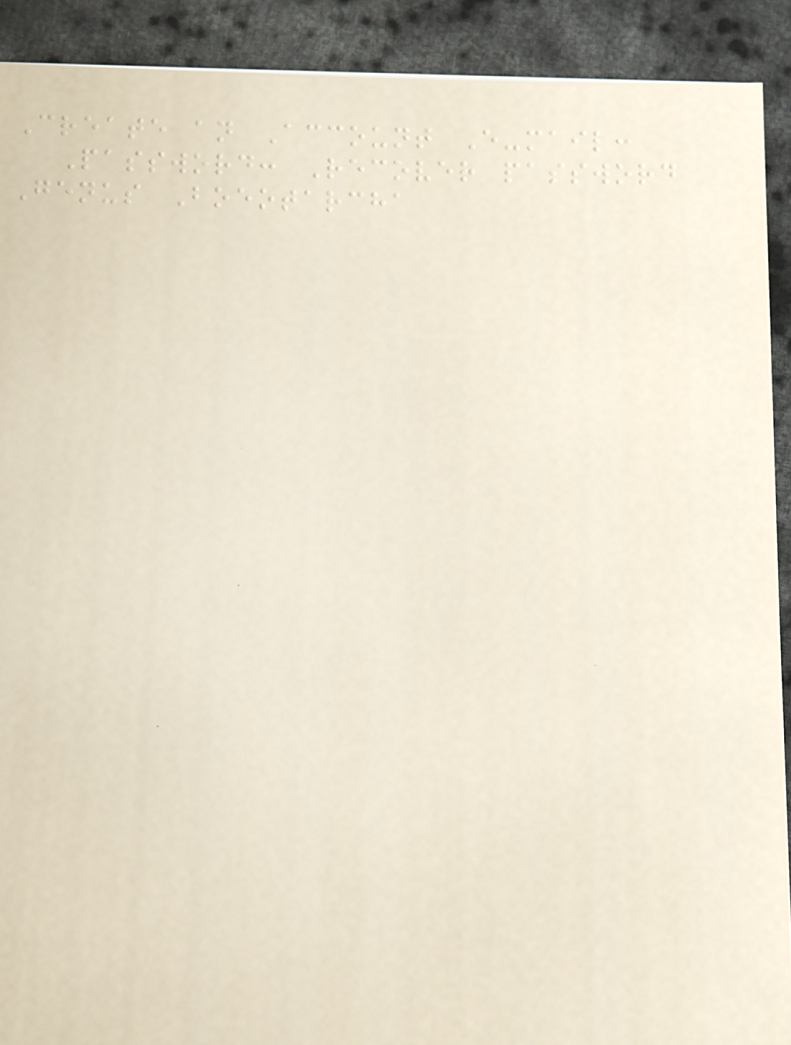Create an Account E-mail:
Password: Recover password
Genus Boeotarcha
